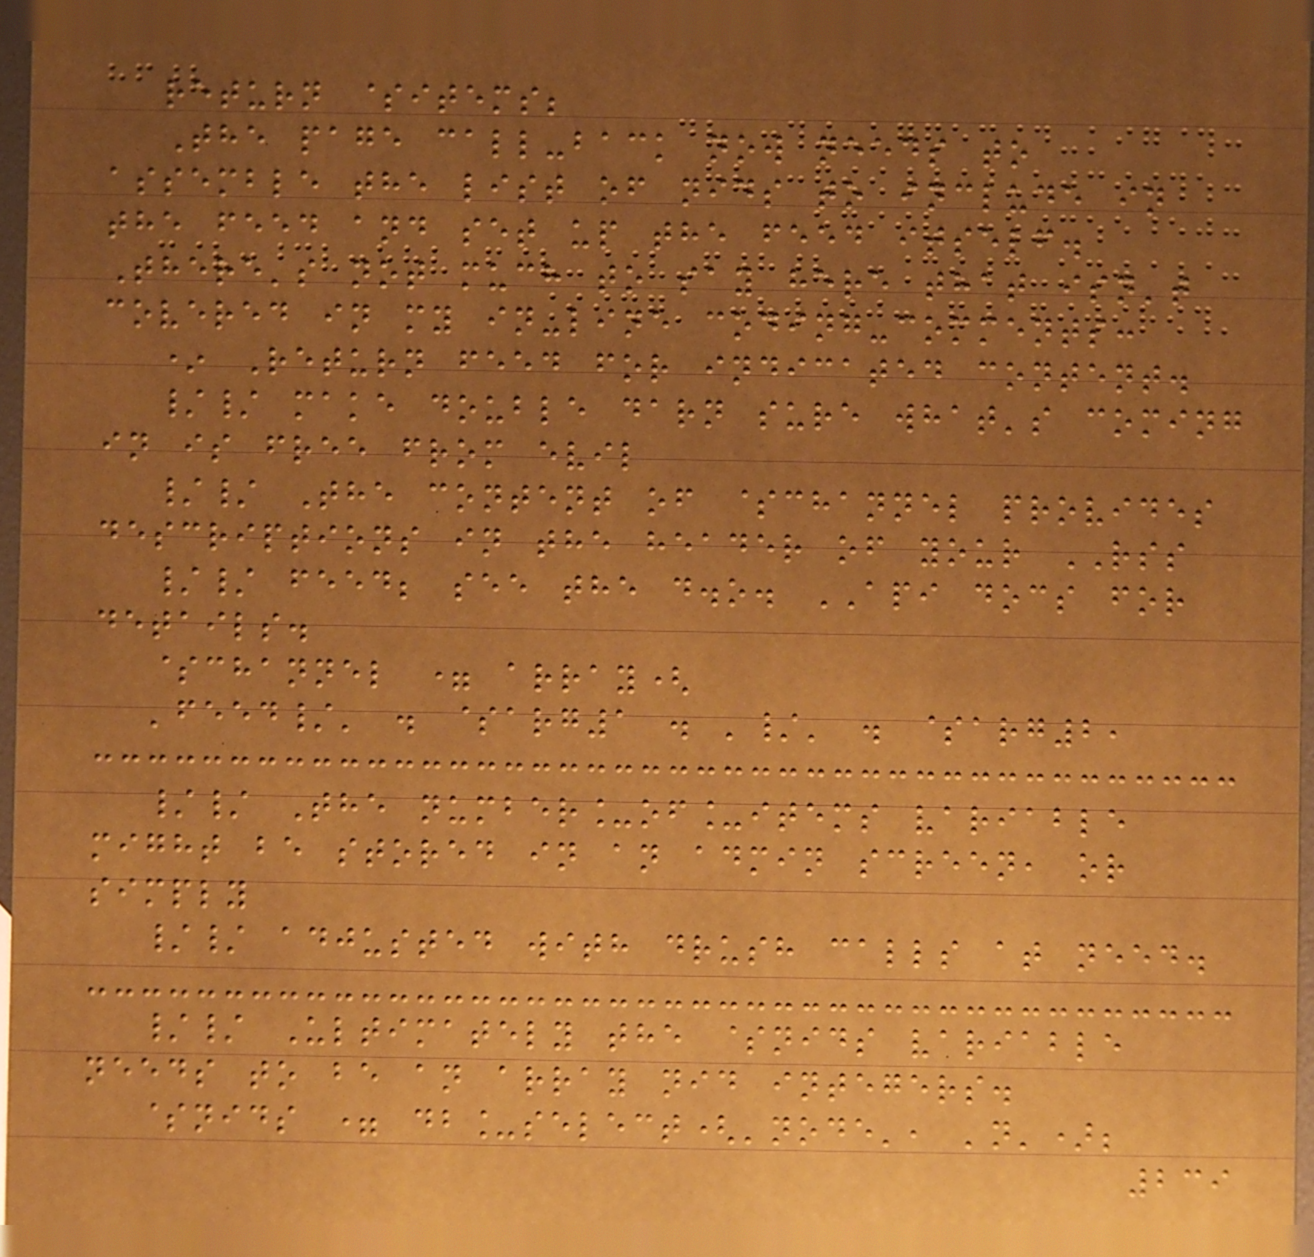return $items;
The page call-back now needs to
assemble the list of nids to include in
the feed and set up the feed itself.
There's not much to say here that isn't
covered in my in-line coding-comments:
* Return feed for indicated content.
// make double darn sure what's coming
in is free from evil
// The content of $channel provides
descriptions in the header of your RSS
// feed; see the d.o. API docs for
details.
$channel = array(
'feed/' . $arg1 . '/' . $arg2,
// The number_of_items variable
might be stored in an admin screen, or
simply
// adjusted with drush calls at need.
// Ultimately the $nids variable
needs to be an array nid integers.
$nids = db_select('node', 'n');
239
